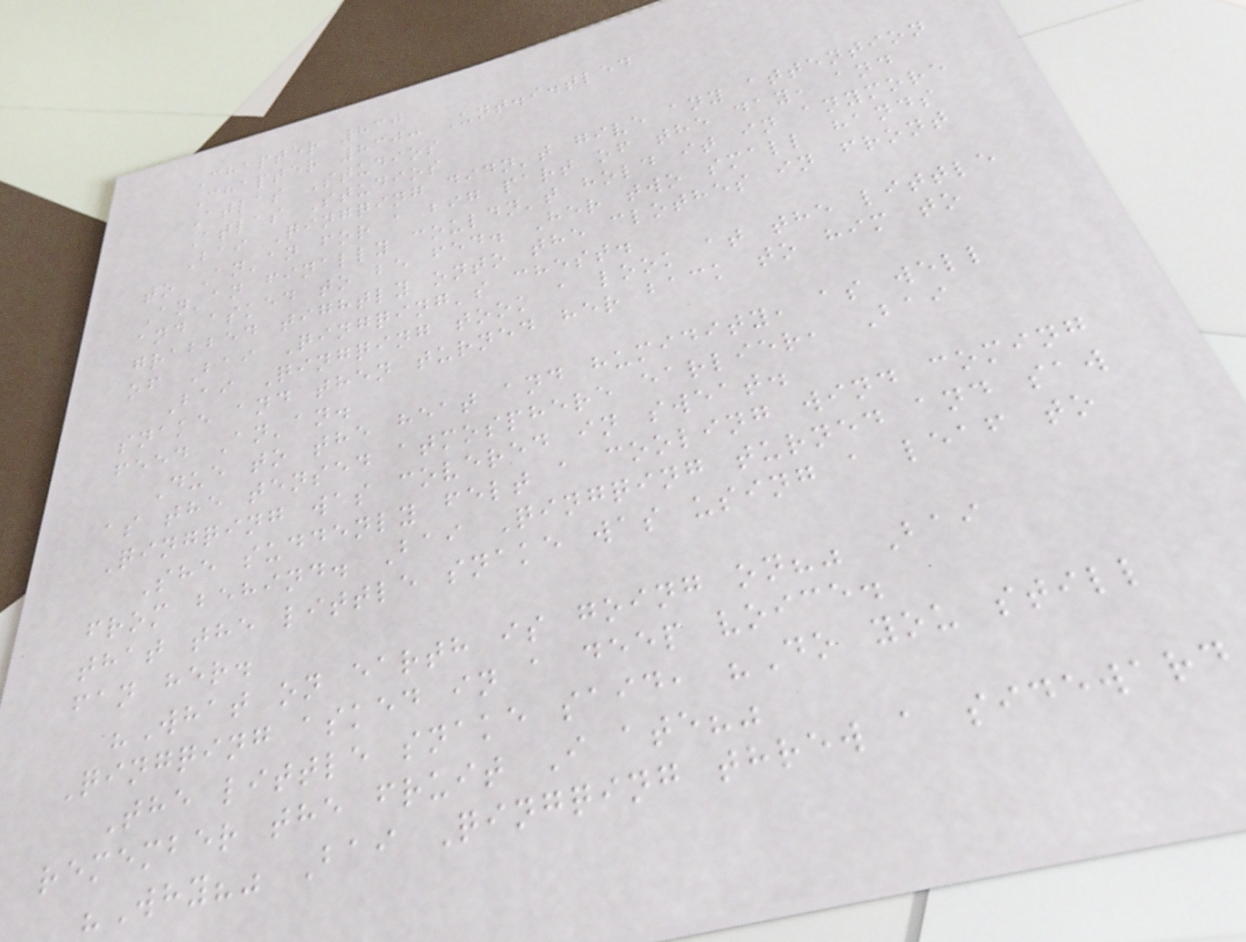Chapter 830
Chapter 830: Unt.i.tled
Atlas Studios
Atlas Studios
Bai Qingqing didn't give any attention
to An'an for a big part of the day, and
An'an finally couldn't hold it in anymore
and asked to be fed. Her two small hands
grabbed tightly onto the clothes in front
of Bai Qingqing's chest.
Bai Qingqing took a look at the little
snake and then turned her back to him to
feed An'an.
Due to the heat and humidity, as well
as the tensed atmosphere earlier, Bai
Qingqing was covered in sweat.
She suddenly felt a cooling wind coming
from behind. Bai Qingqing turned and saw
that the little snake was using a leaf to
fan her.
"What on earth is going on?" Bai
Qingqing asked in a deep voice.
The little snake said, "Do you still
remember the fruit I ate?"
"Why?" Bai Qingqing threw a sideward
